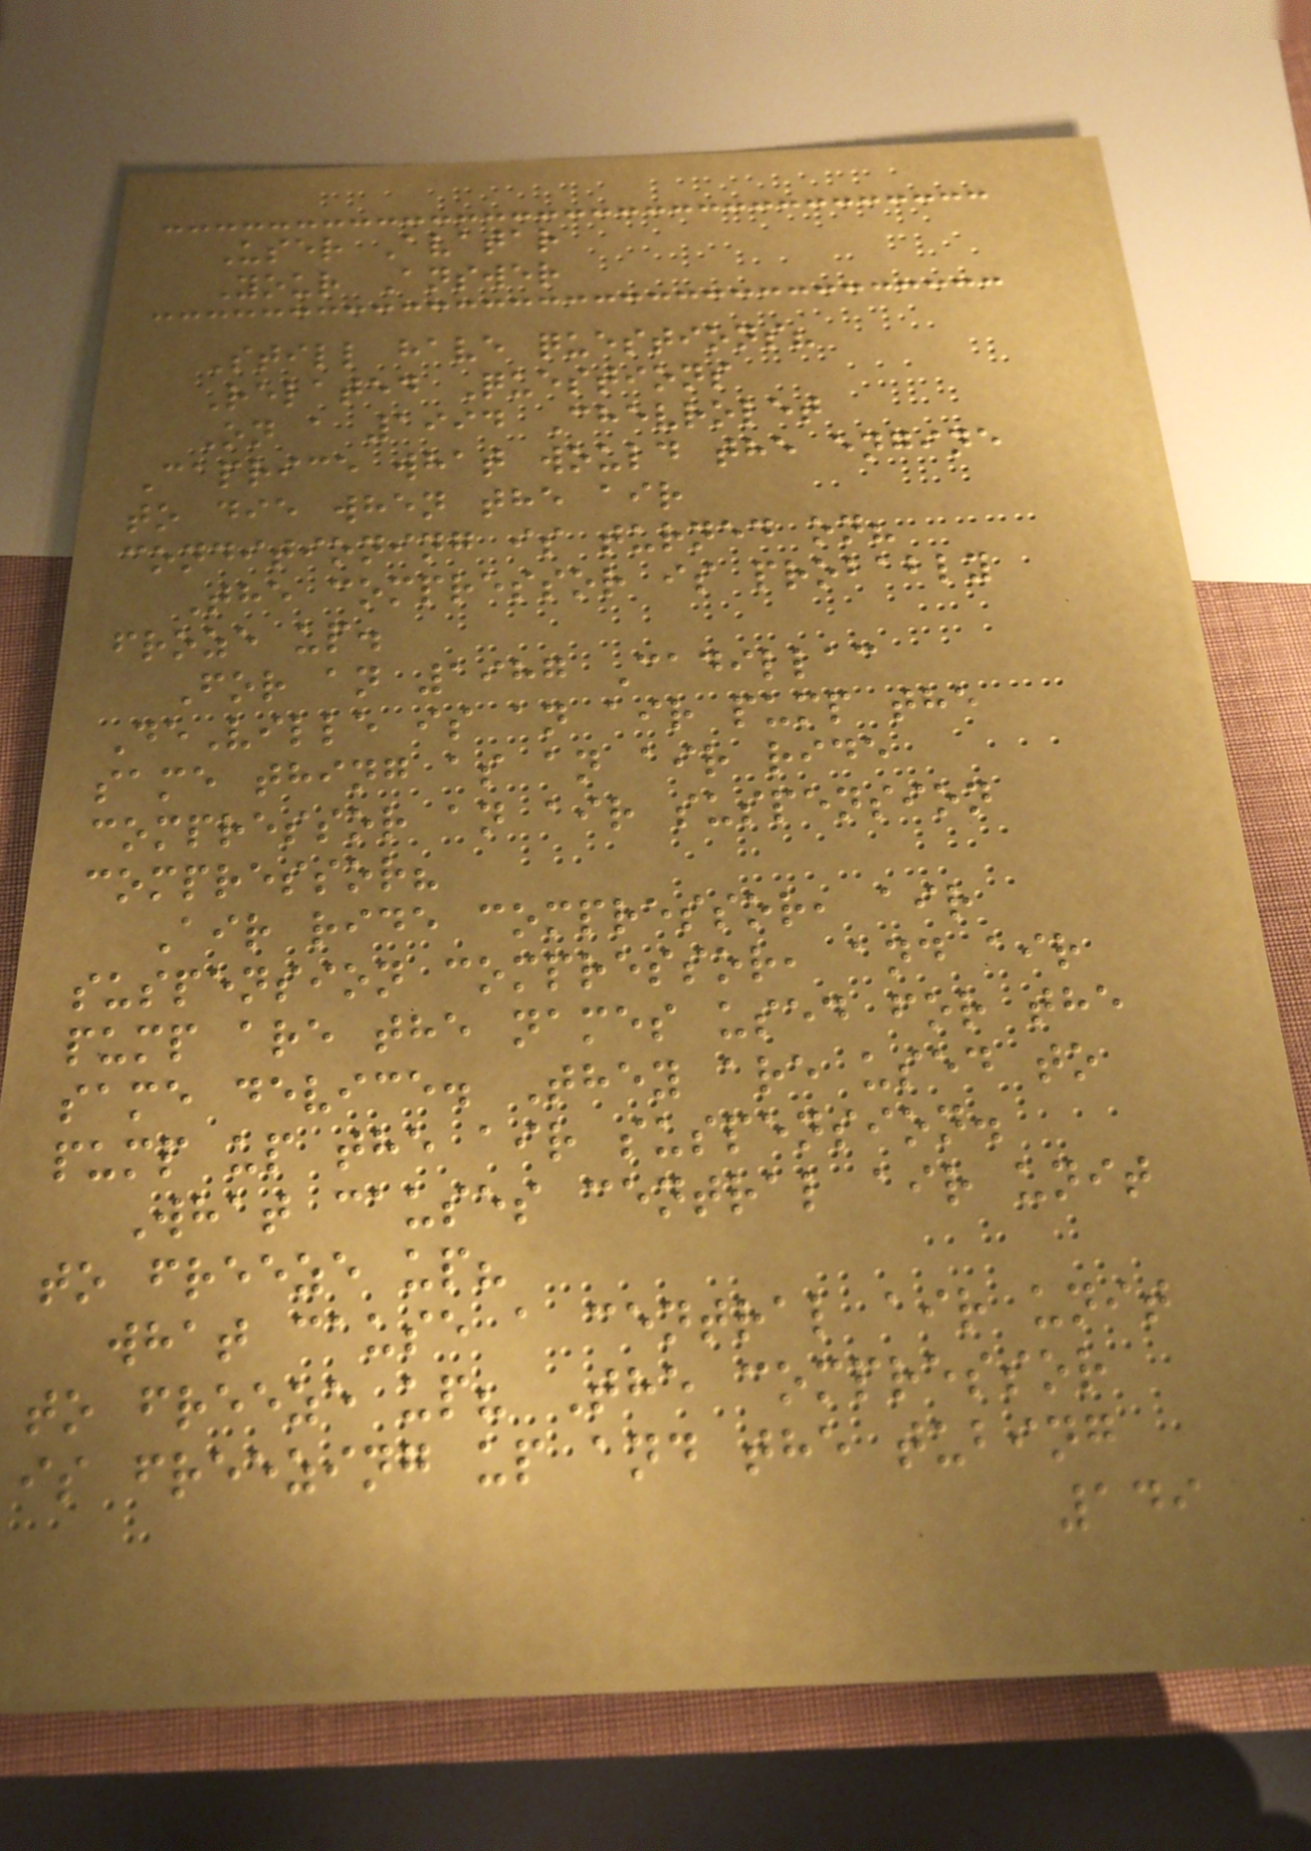User Avatar
Your Answer
Still have questions?
Related Questions
On a 1994 Chevrolet
Caprice what would the engine
to die when the air
conditioning is turned on?
The compressor is probably
froze up.
For an 1987 Cadillac
DeVille is an air pump the
same thing as an air ride
compressor an air suspension
compressor?
Air ride compressor, air
suspension compressor, and air
pump are the names used for the
same device. They are used to
pump up the air suspension.
What causes central air unit
to freeze up?
what cause a central air unit
to freeze up? The compressor
is freezing up and the tubing
149
